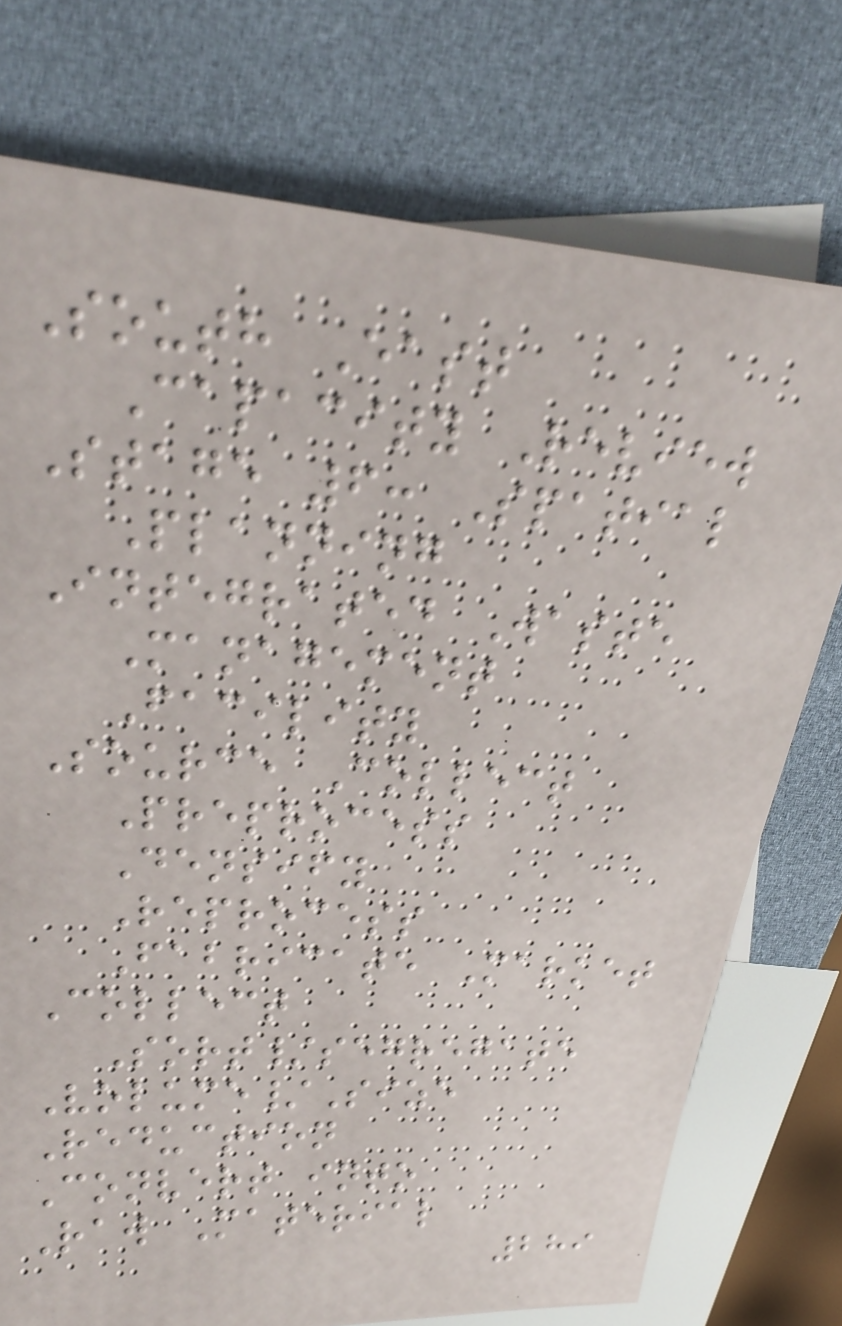South East
Capacity Review
Stage 6: Spatial
Planning
Integrated Waste
Management
Facility
Source Collect
Preprocess
Densify
Reprocess
Fabricate Market
Collect
Sort/segregate
Volume/Size
Reduction
Convert into
Raw Material
289
